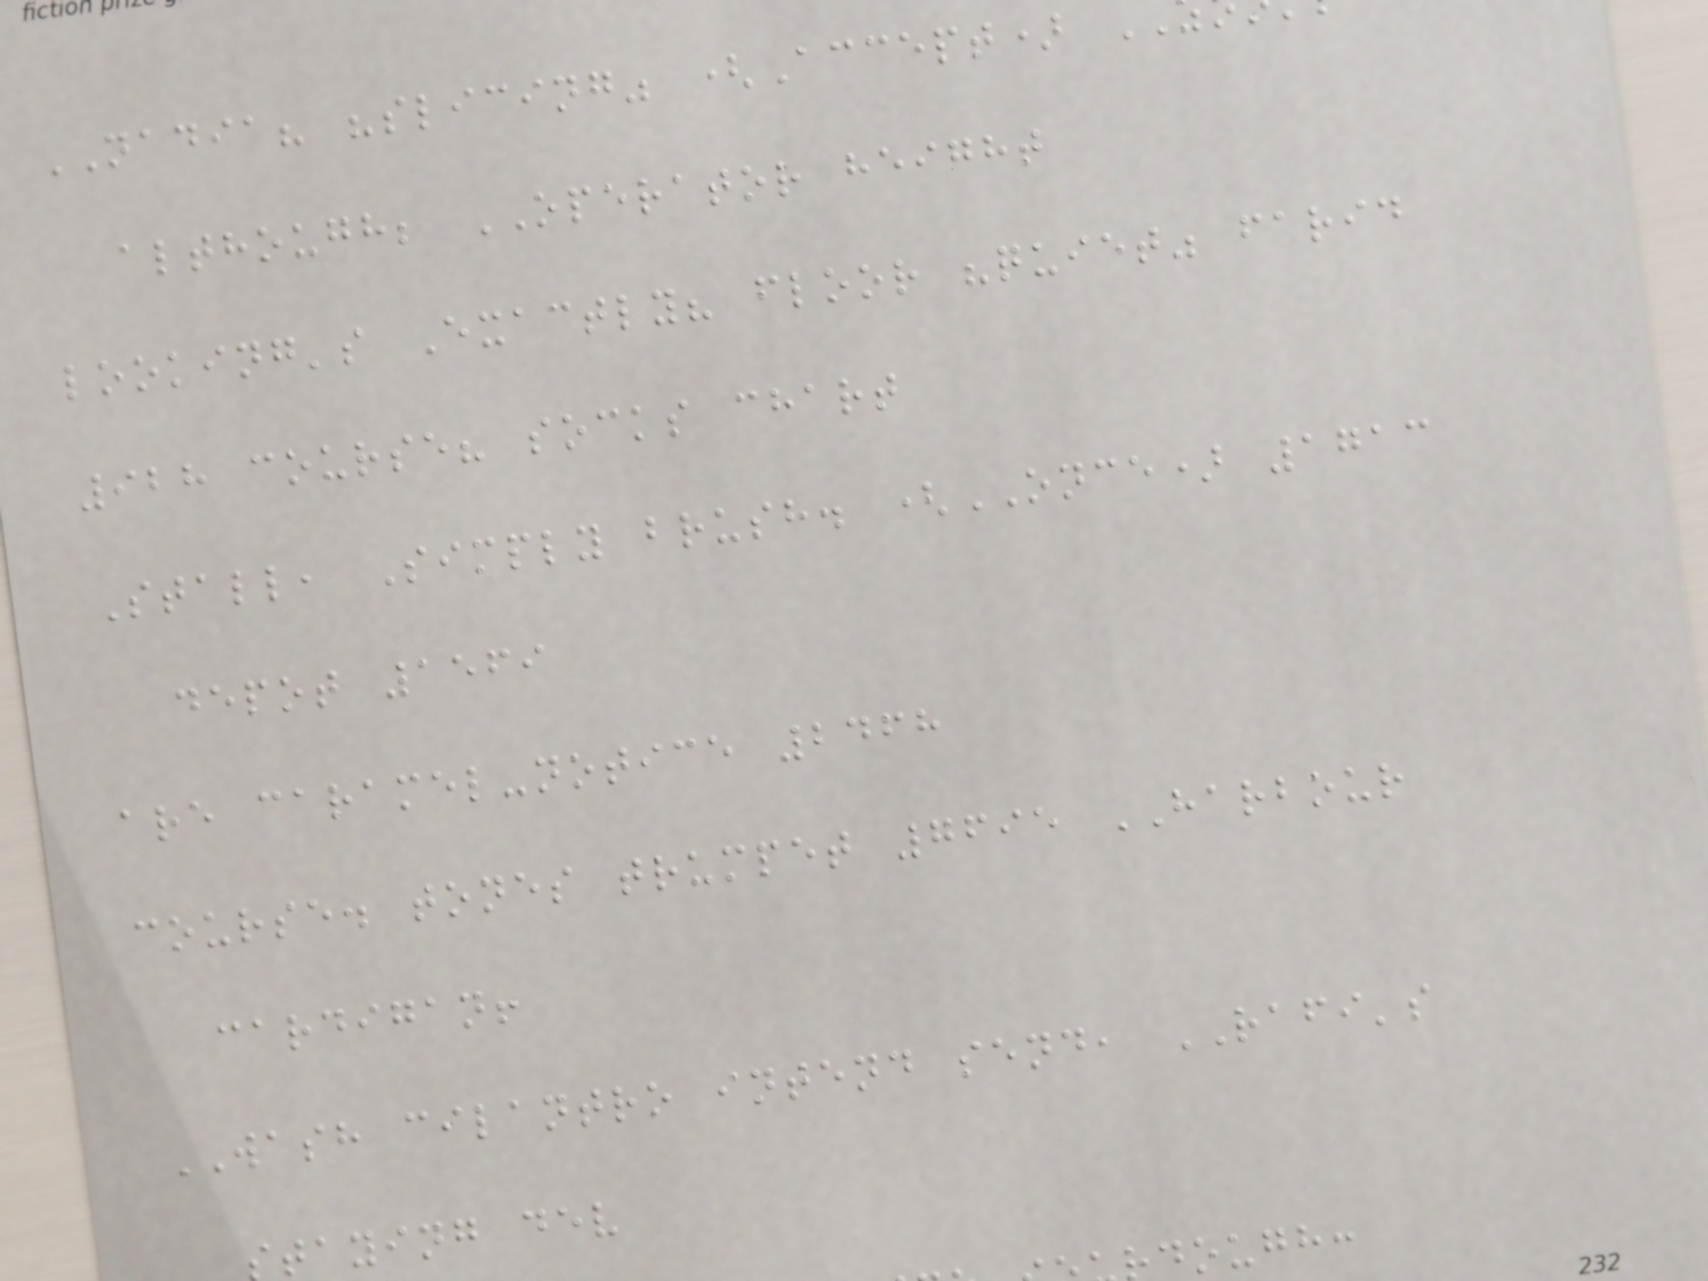NADIA? "slicing" (Accept)
although; OPERATOR height
looking's Exactly? floor "quiet" farid
928 course? socks chart
Stall, Simply brush. (ONCE) 1713
depot 1569
are caramel-notice 2468
course. tones trumpet 7695 HARBOUR
cardigan!
WASH cilantro intend send, RAFI's
taying dev
